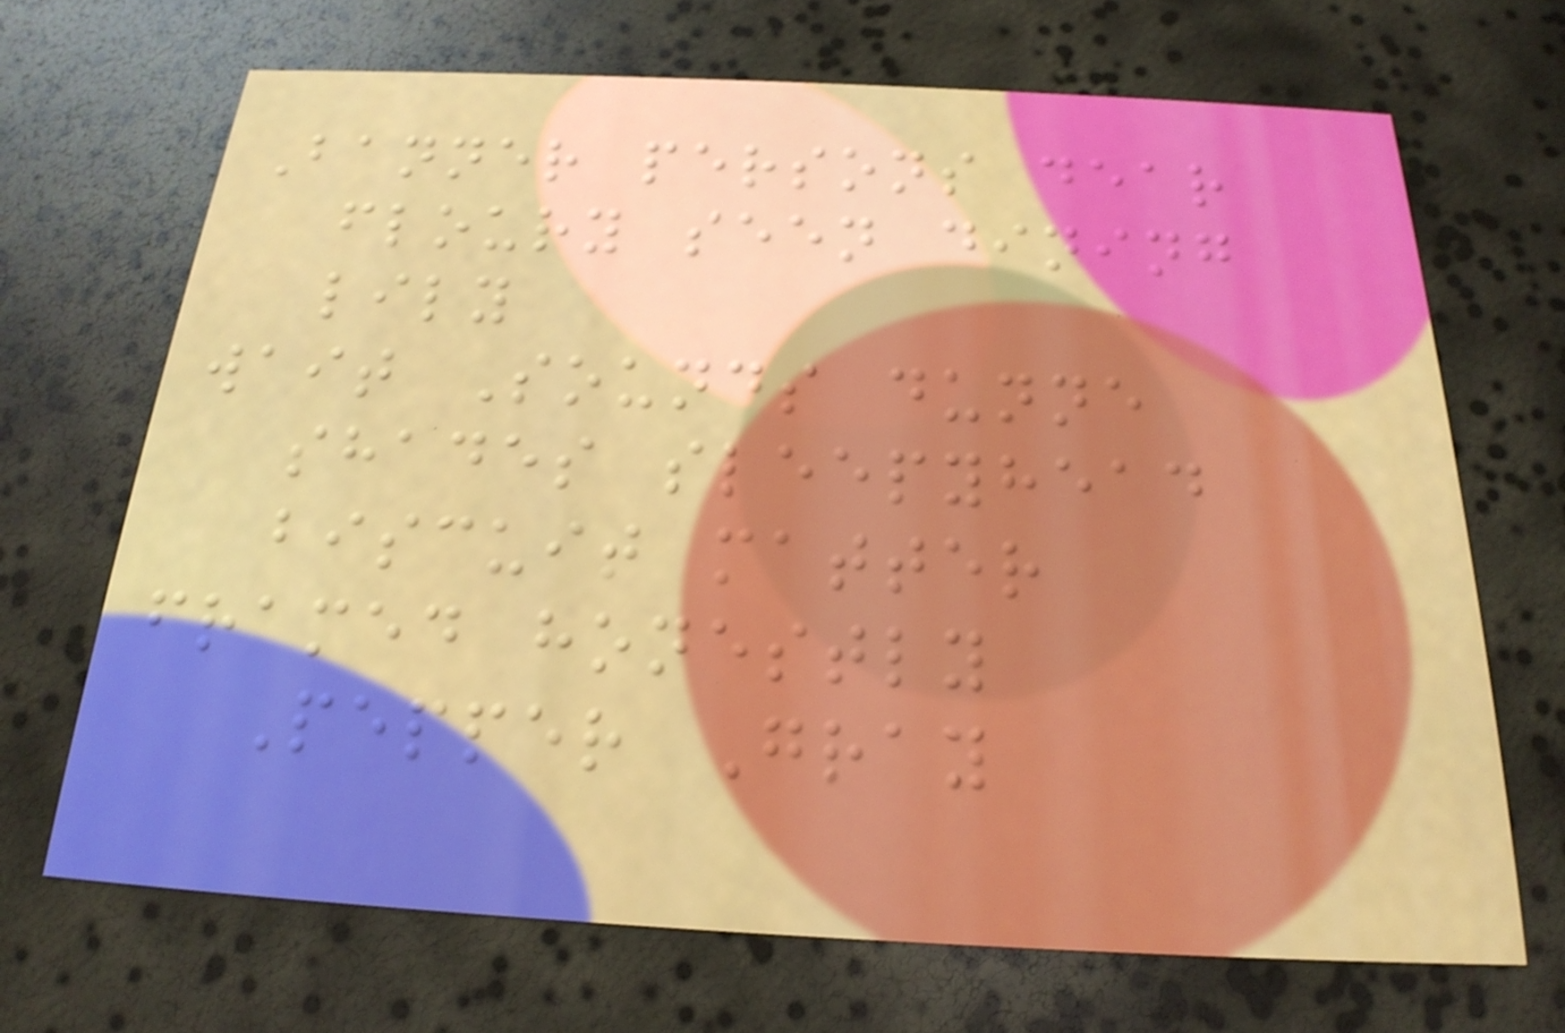Banner persons dear
floury seen dining
lily
wait Sounds dunne
shades sleepyhead
biscuit matter
framed honestly
Pepper Gray
